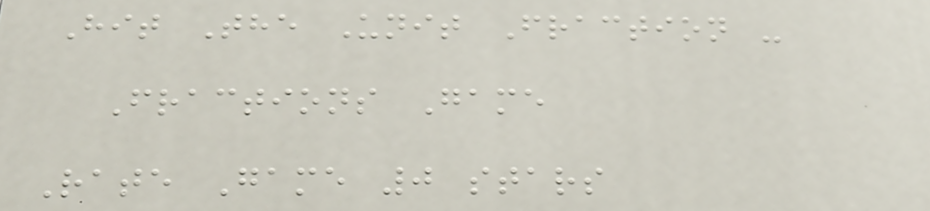Hit The Unit Fraction -
Fractions Game
Rate Game 0 stars
